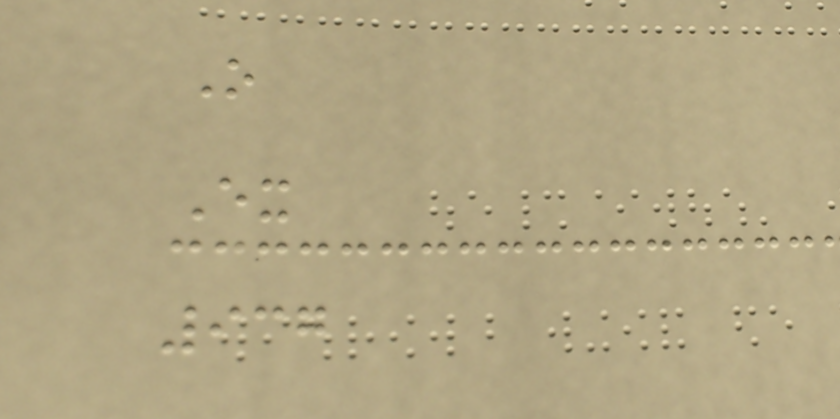O
Ex
937
